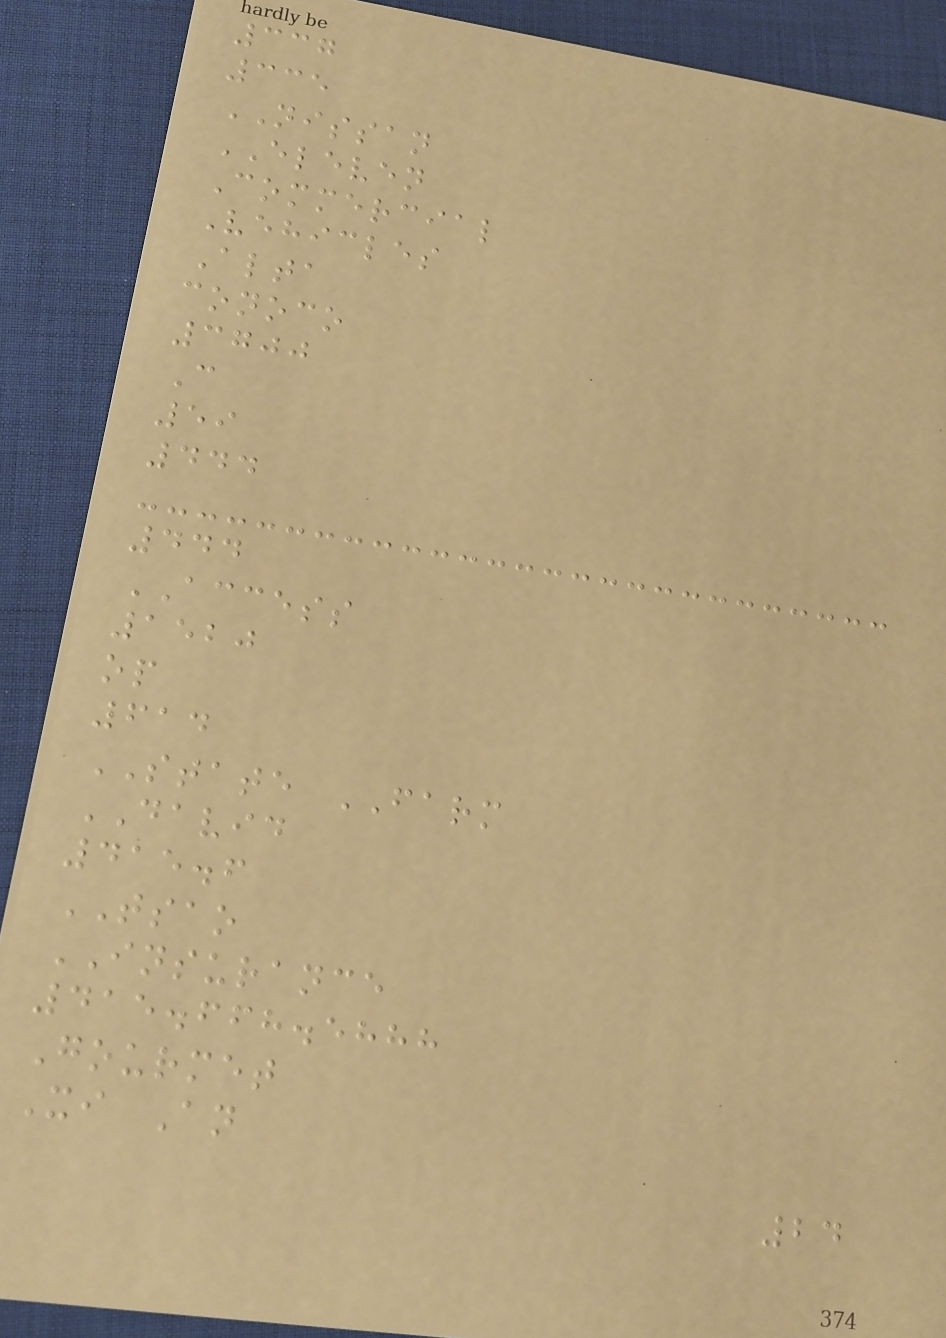337
335
NISSAN
ELEVEN
Commercial
Vehicles
Alta
conoco
3700
C
59
444
444
ACCESS
1520
op
614
STATE FARM
DAVID
415.6
TSAO
INSURANCE
415.668.5888
Gourmet
Xi An
24
